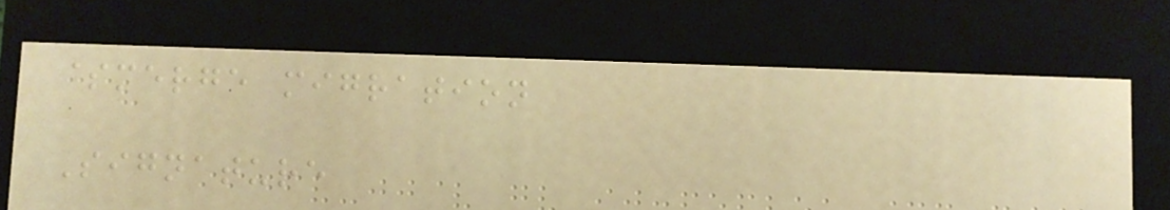$merge migration
Signature
